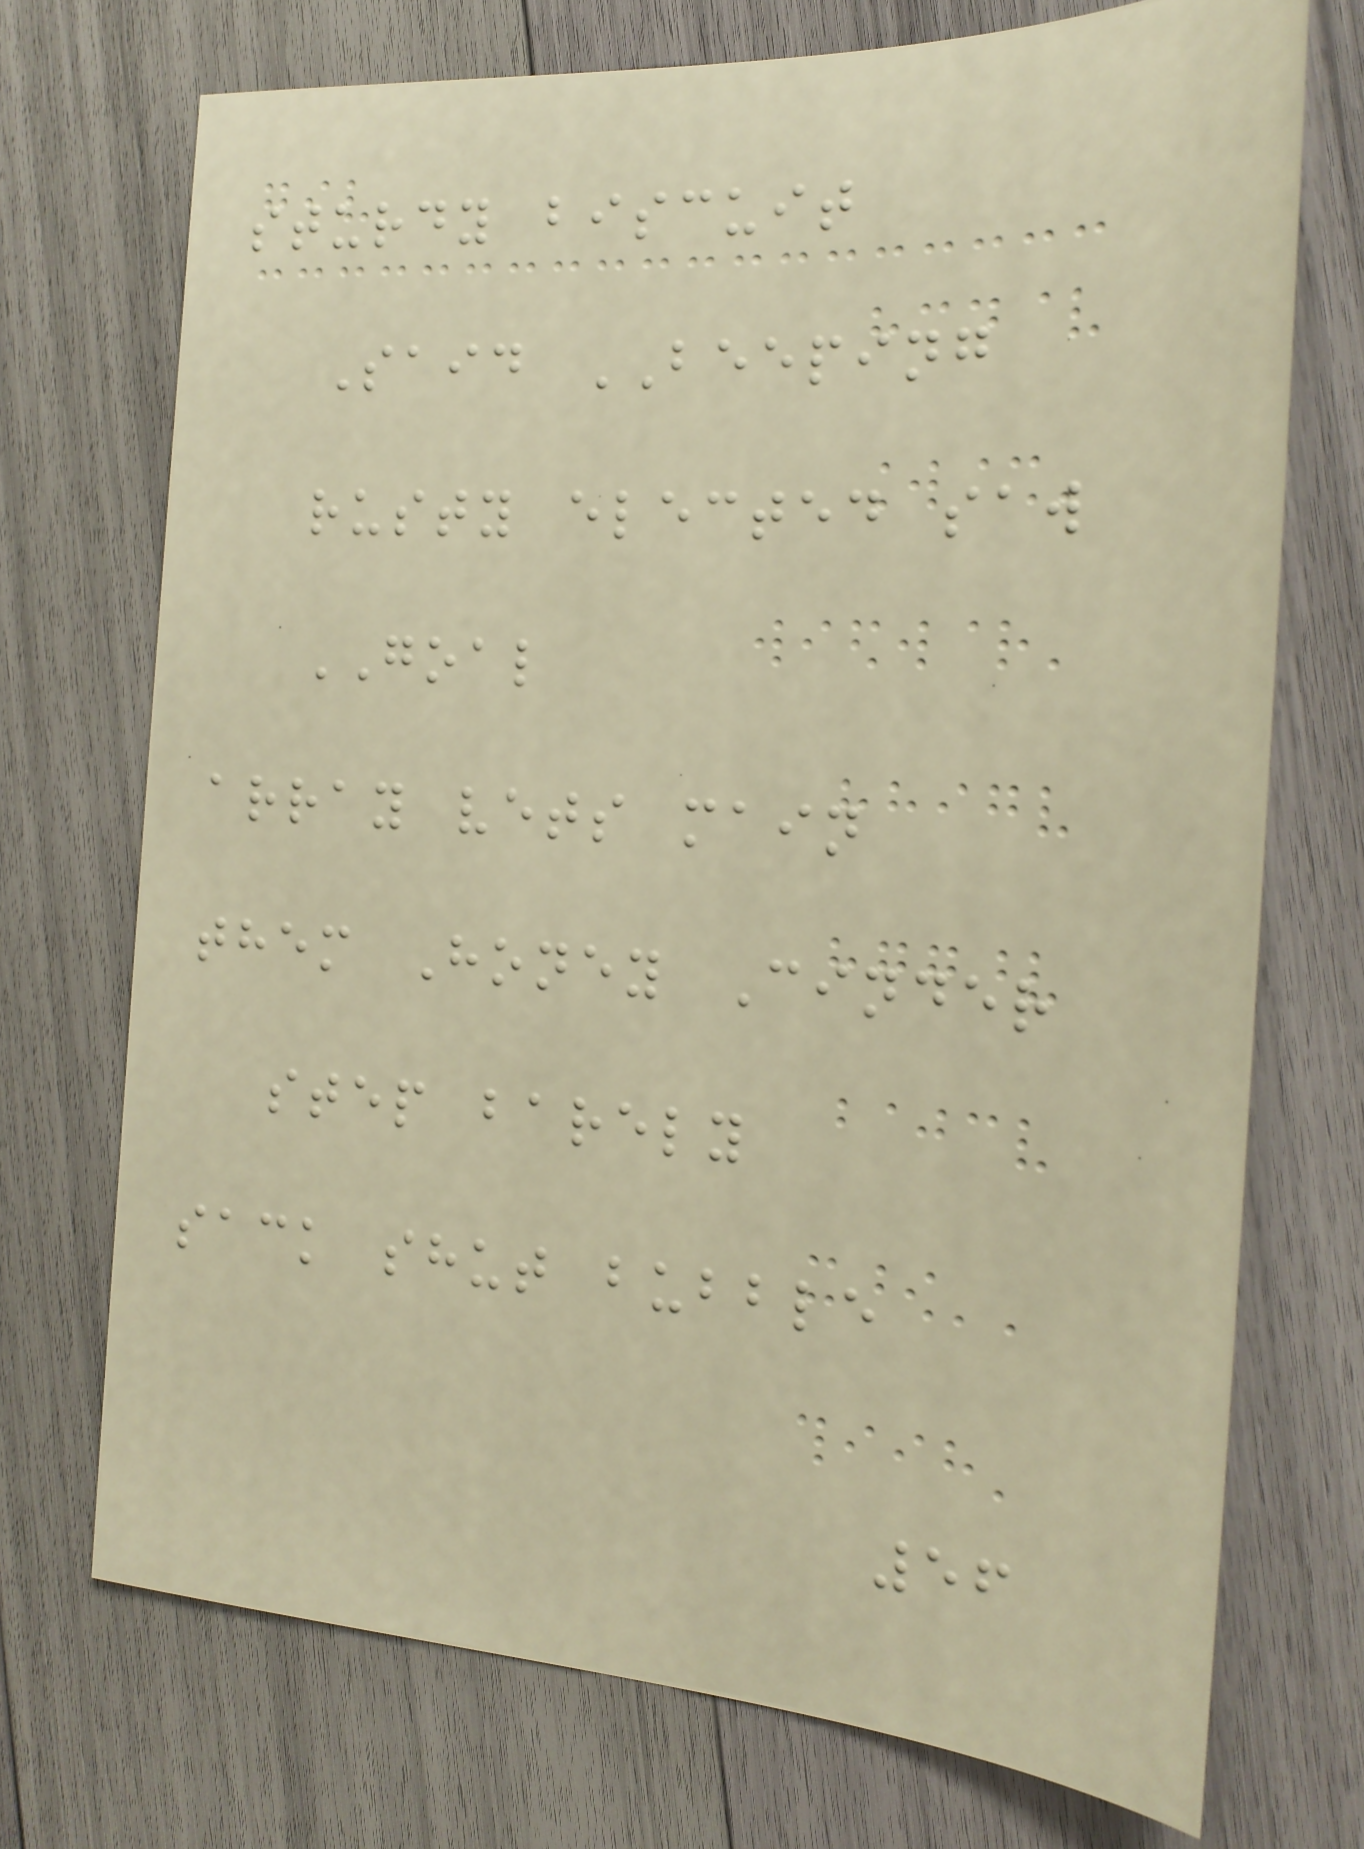sturdy biscuit
Said BEEPING
rusty elected saw
GOAL
array vets main
them Honey Cinder
step barely
sack shut bubble
56
